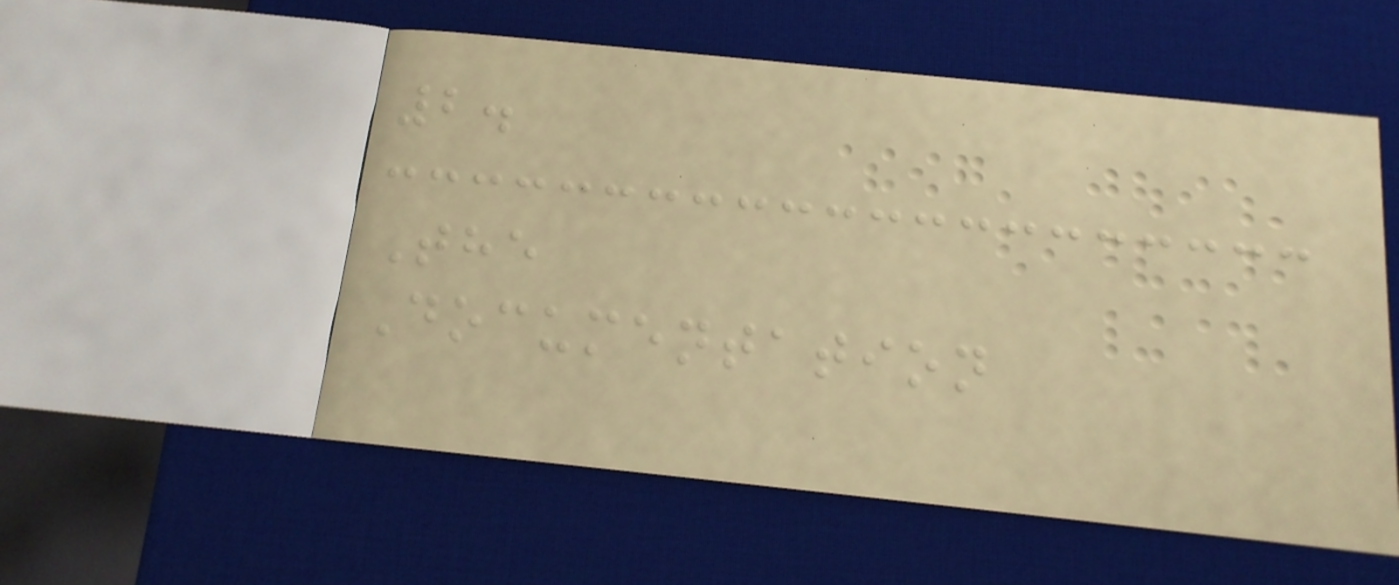2.
The
Documentation
